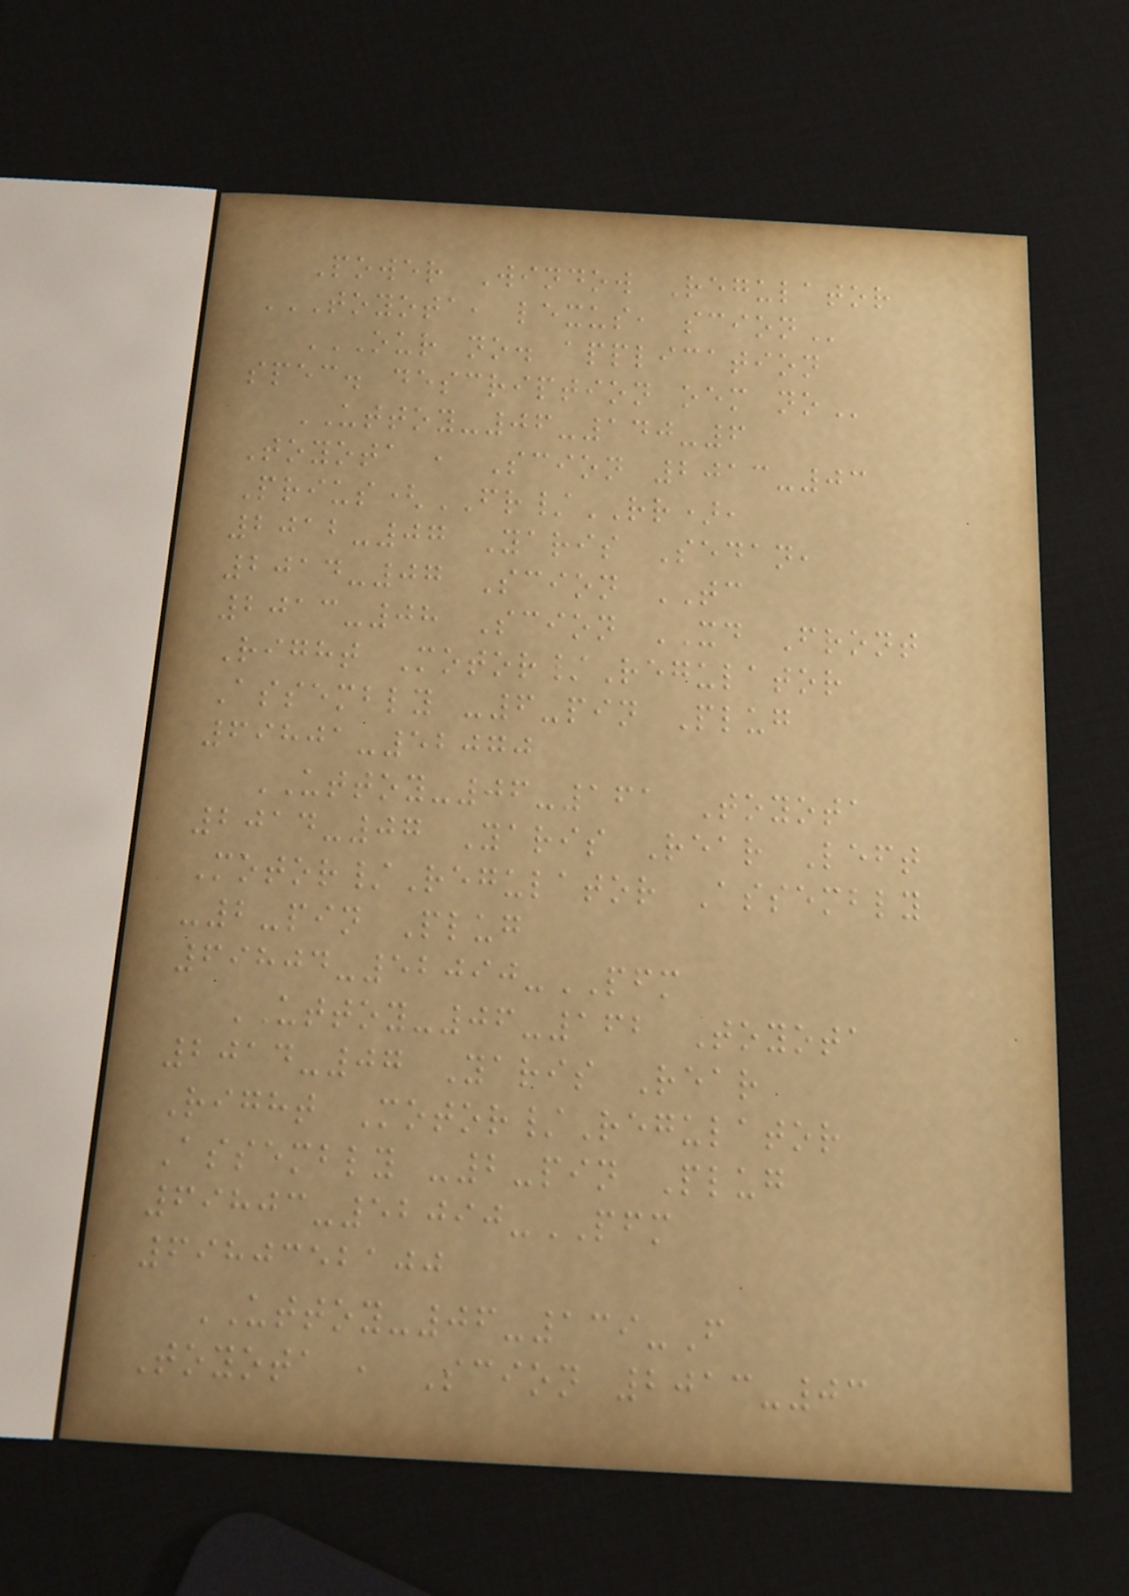Power Window Regulator
TOYOTA, LEXUS, SCION
OUR NO. APPLICATION
SPEC. DESCRIPTION OEM NO
UTTOY-06-140-6
Toyota , Scion 2013-03
Prius(FR/RR),
2012-07 Yaris Sedan,
2014-07 Scion TC
2013-08 Scion XD Front
Right Motor/Regulator
Assembly -6-pin Plug
69801-52070
UTTOY-06-161 Toyota
2014-07 Yaris Rear Left
Motor/Regulator Assembly
-2-pin Plug
69804-52090-PFM
UTTOY-06-162 Toyota
2014-07 Yaris Rear
Right Motor/Regulator
Assembly -2-pin Plug
69803-52090-PFM
6980352100
UTTOY-06-139-F
Toyota , Scion 2013-03
